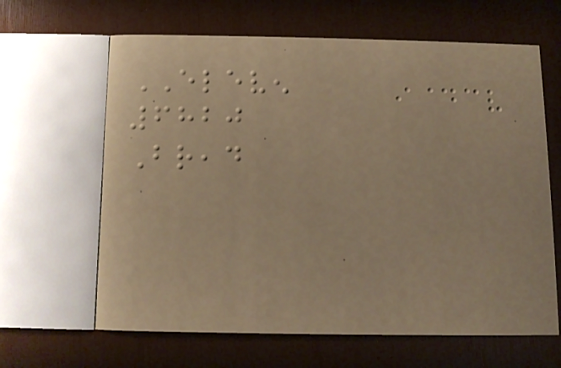ELEVEN
6820
Bread
